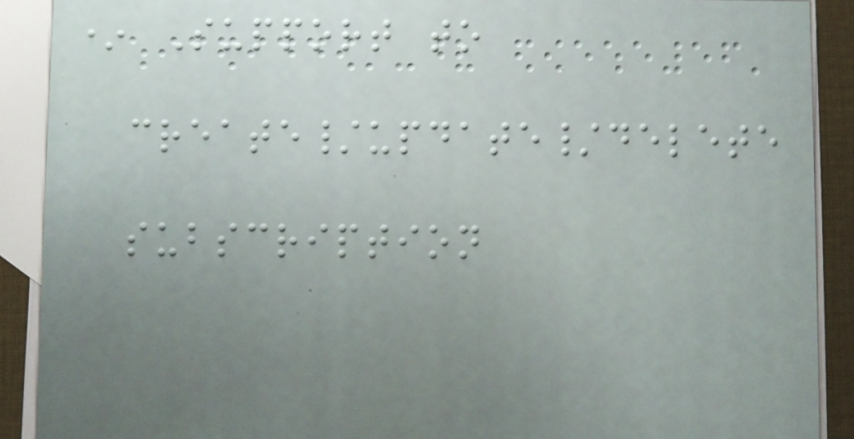* Support to
create/update/delete
subscription
